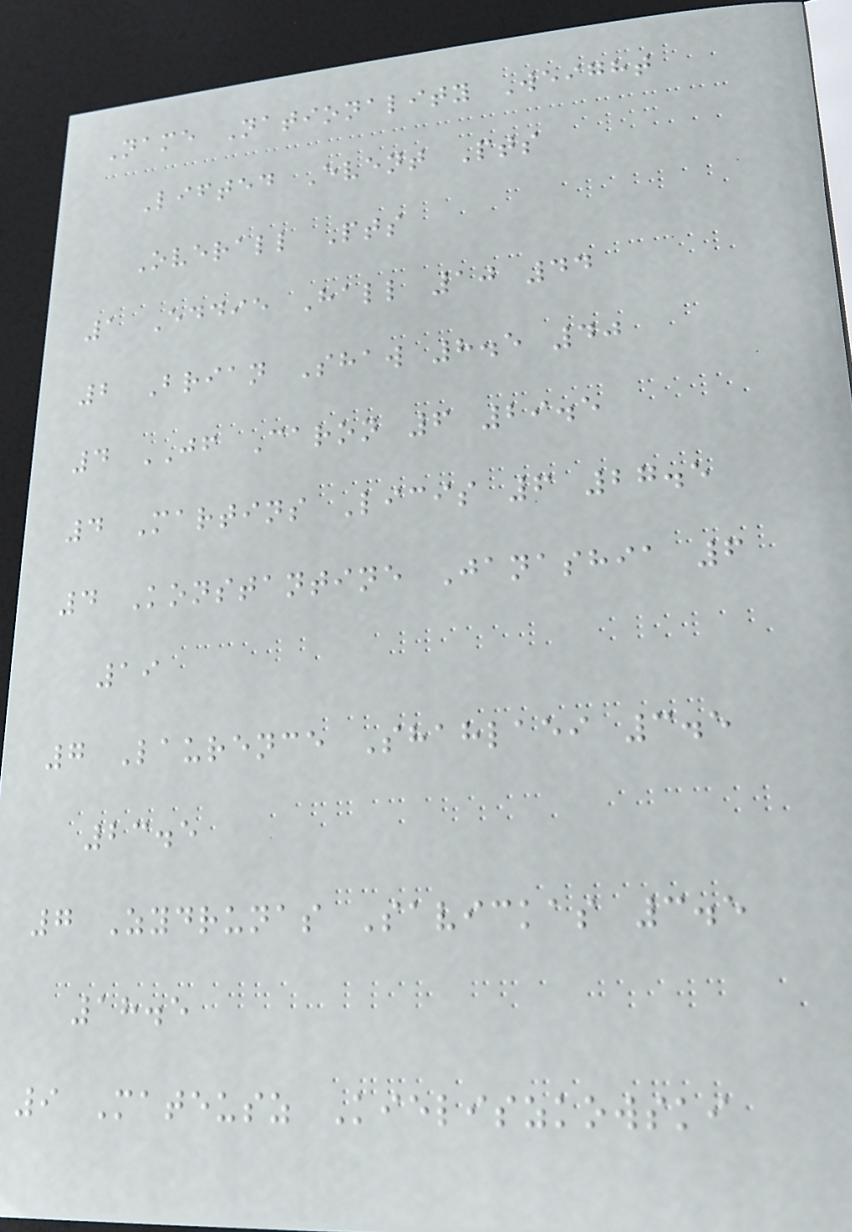Name Nationality Weight
Lifted Event Pts
Overall Pts
1 Eddie Hall 10 44
2 Brian Shaw 8.5 40
4 JF Caron 6 29.5
4 Martins Licis 6 27.5
4 Konstantine Janashia 6
19
7 Laurence Shahlaei 3.5
23.5
7 Zydrunas Savickas 3.5
18.5
9 Mateusz Kieliszkowski
